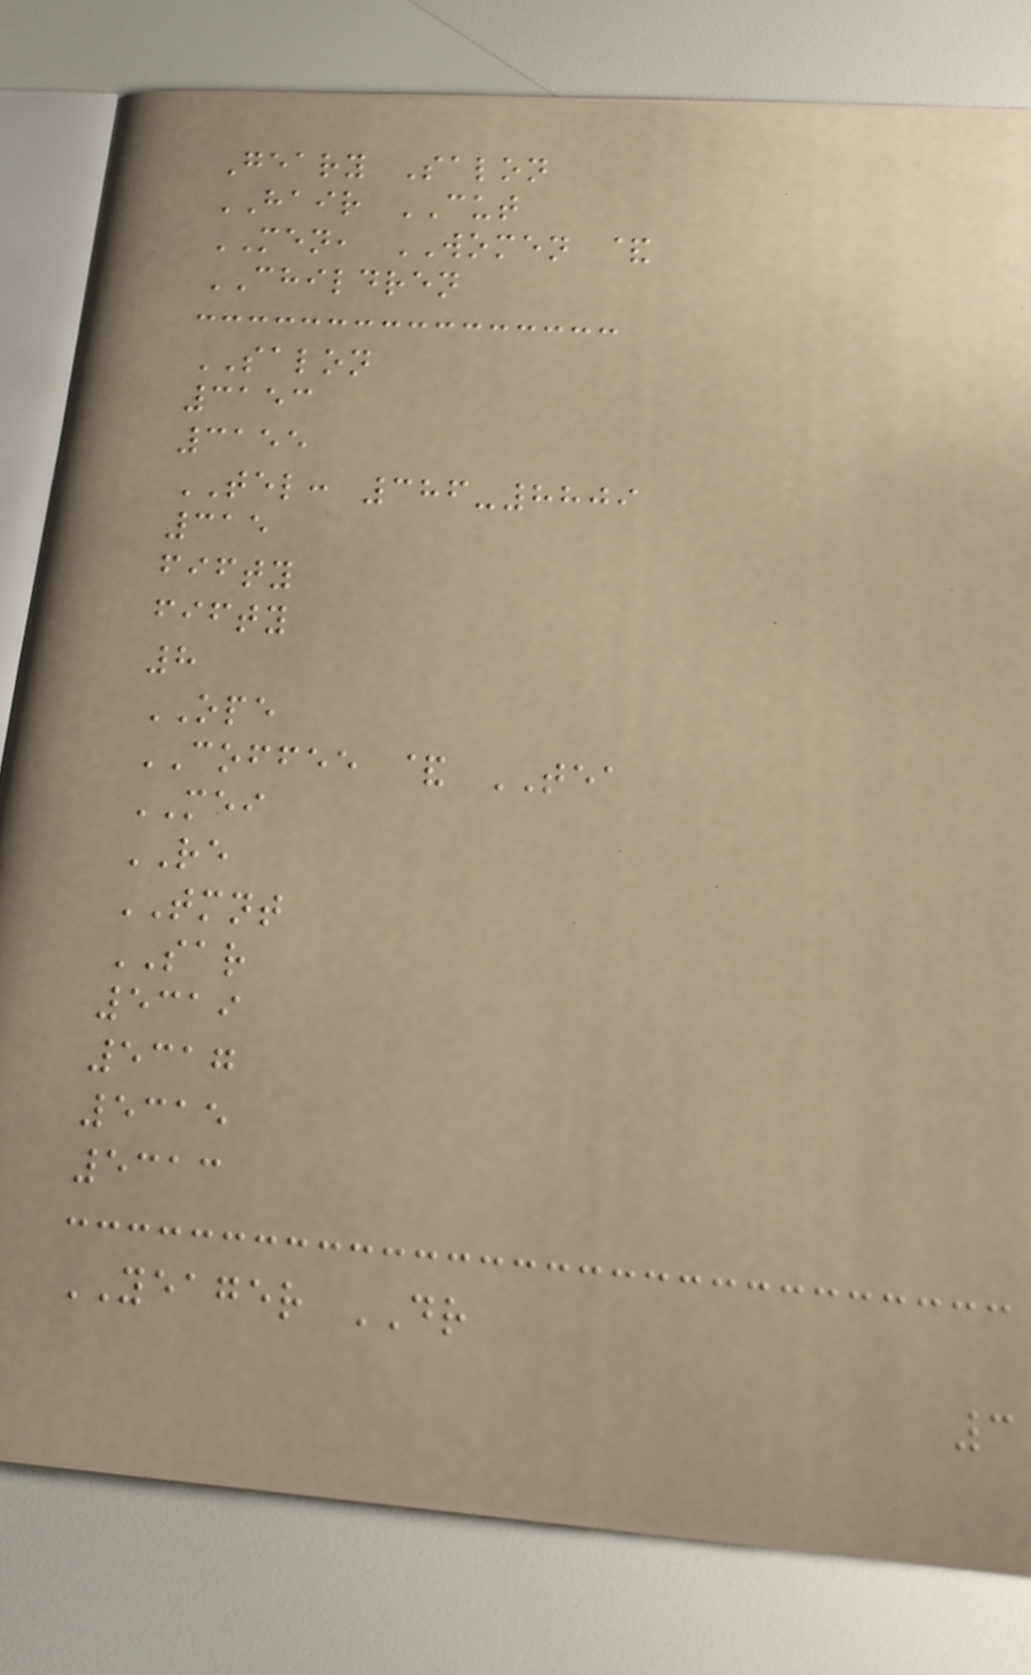Geary Salon
HAIR CUT
MEN, WOMEN &
CHILDREN
SALON
3153
3155
TEL: 386-8809
315
fifty
fifty
8
OPE
COFFEE & TEA
MEI
RE
TMNT
SAR
5319
5317
5315
5313
YEAGER DR
3
